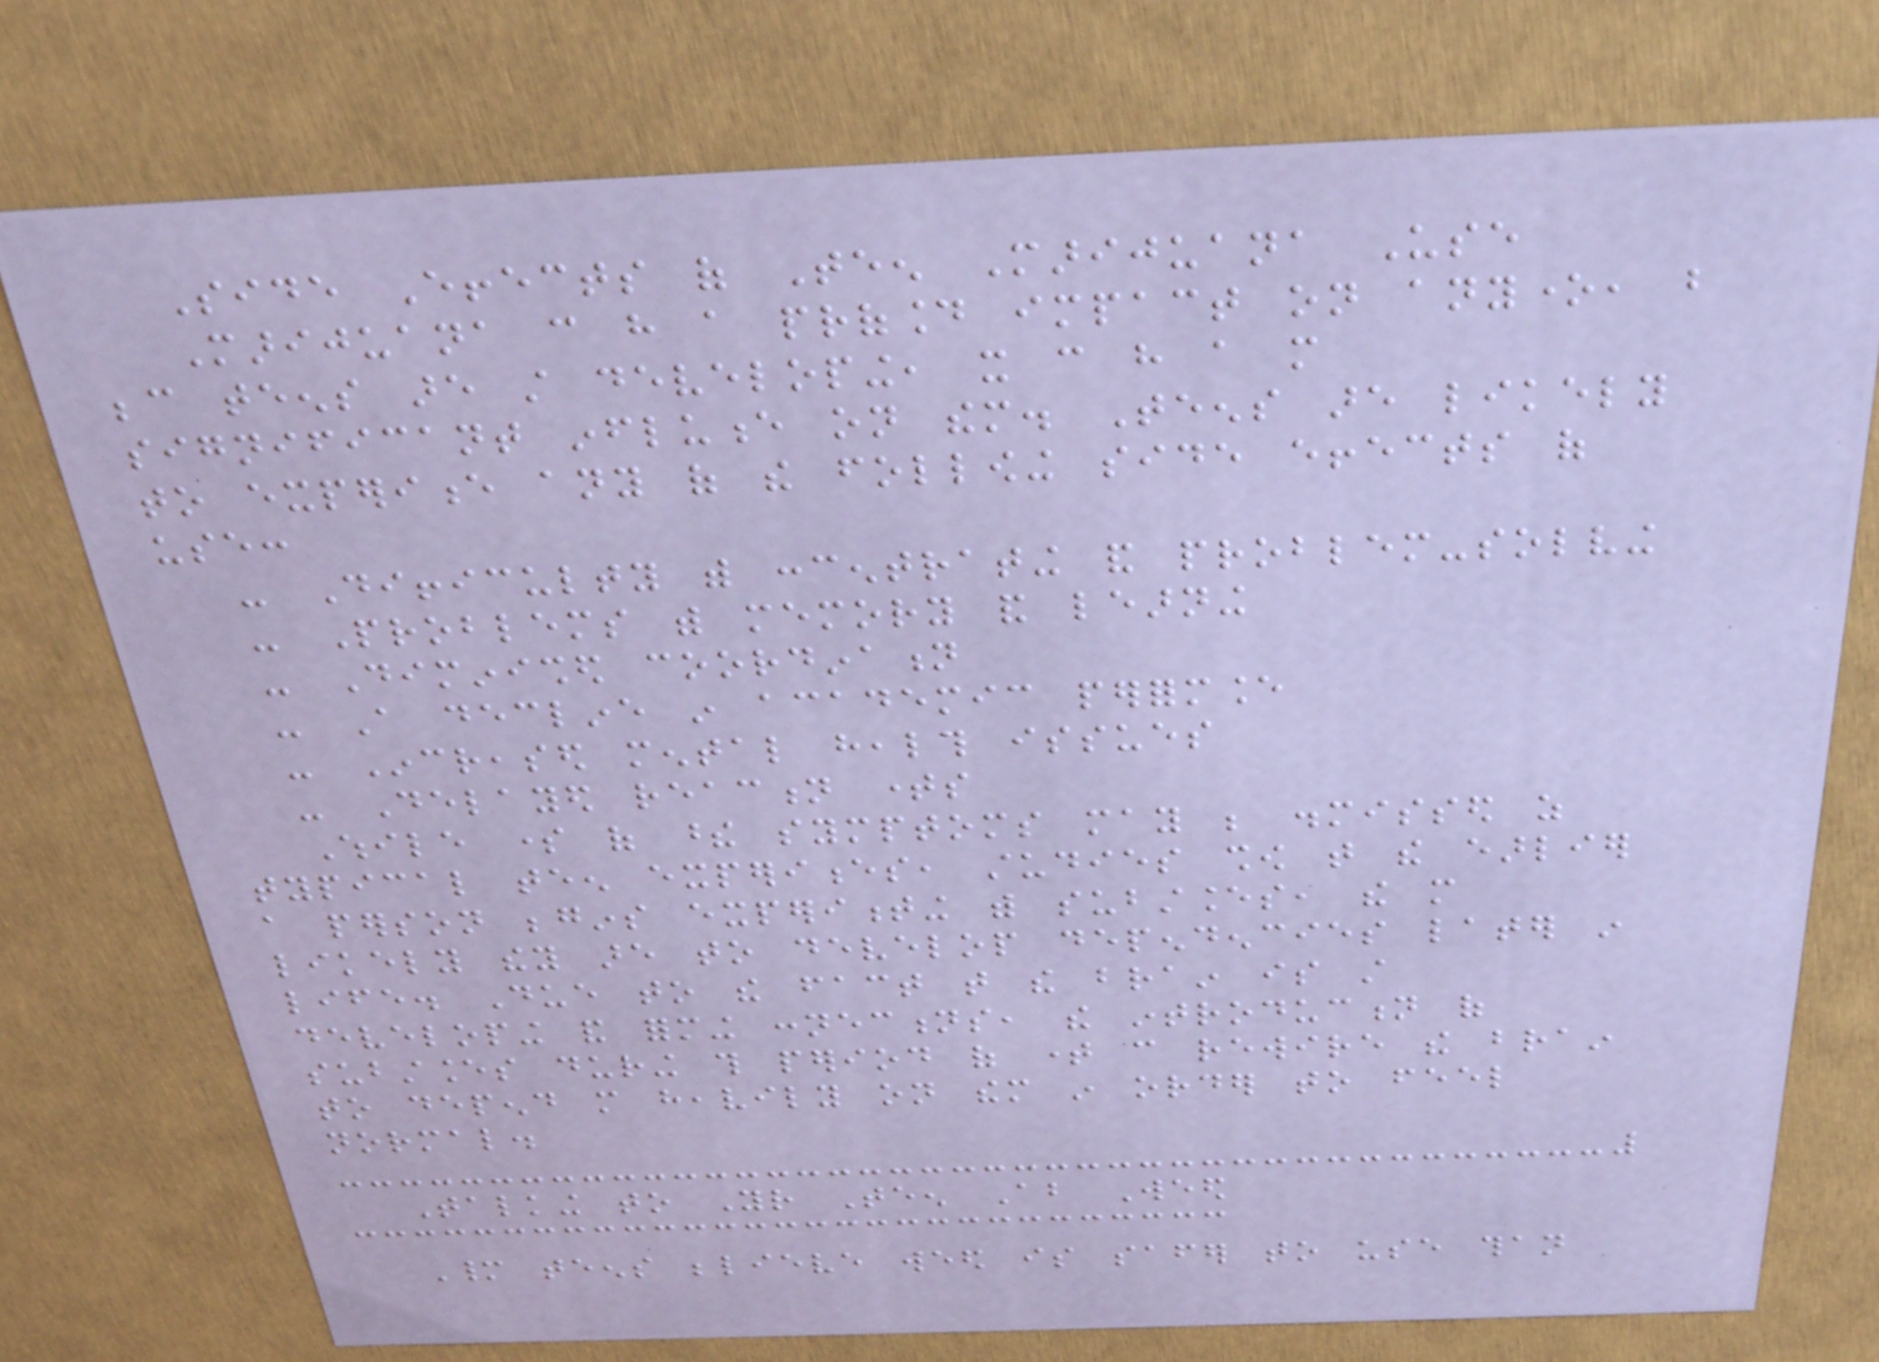Side Effects of Teen Marijuana Use
Marijuana can have a profound impact on anyone, but
because teens are still developing, it can have a more
significant influence on them. Teens are likely
to experience any of the following side effects of
use:
- Difficulty with concentrating and problem-solving
- Problems with memory and learning
- Diminished coordination
- A decline in academic performance
- Increased mental health issues
- Delayed reaction times
While some of these symptoms may be dismissed as
typical teen experiences, studies show that the earlier
a person begins experimenting with substances, the more
likely they are to develop dependencies later in
life. Due to the fact that the brain is still
developing and forming connections, the introduction of
substances during this period of time can rewire the brain
to depend more heavily on them in order to feel
normal.
Talking to Your Teen About Weed
Many teens believe weed is safer to use than
